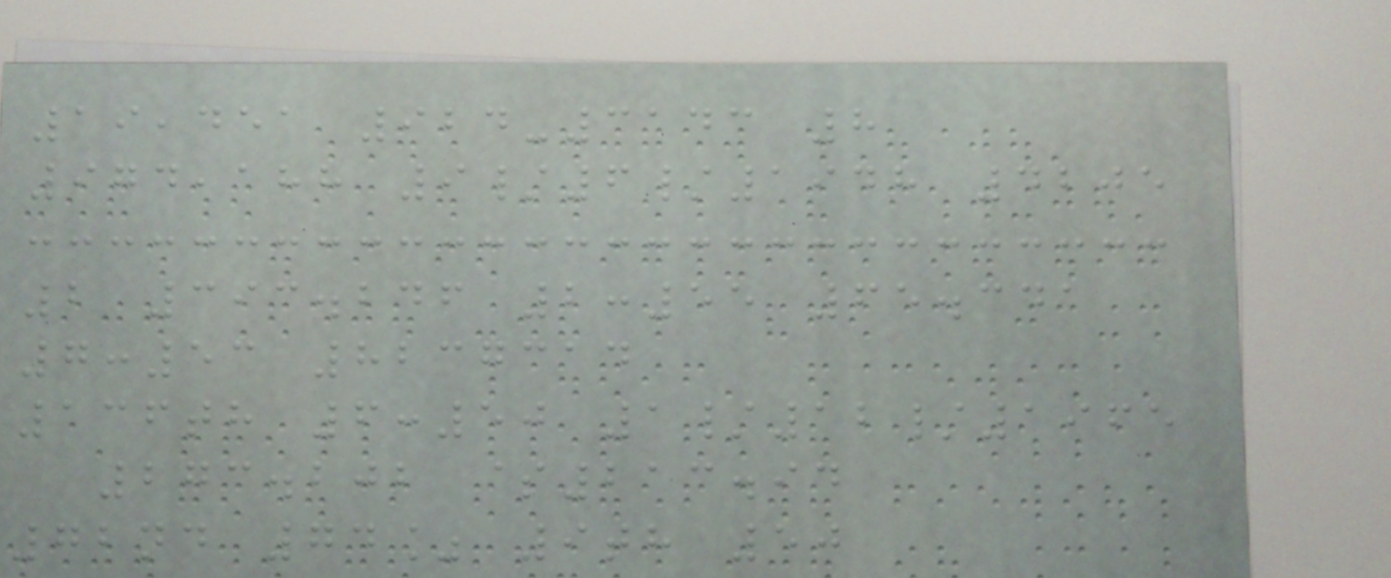19,451 924-3143 8
974,188 9/6/1948 4205
2 393.246 2:55 65.341
7:53 8237314
136th 6:50 1/12/1965
273.202 $213.94
72nd 74% 9th 50
